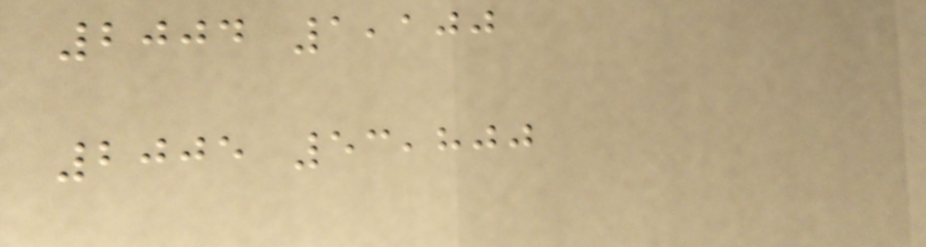2004 1,100
2005 53,800
